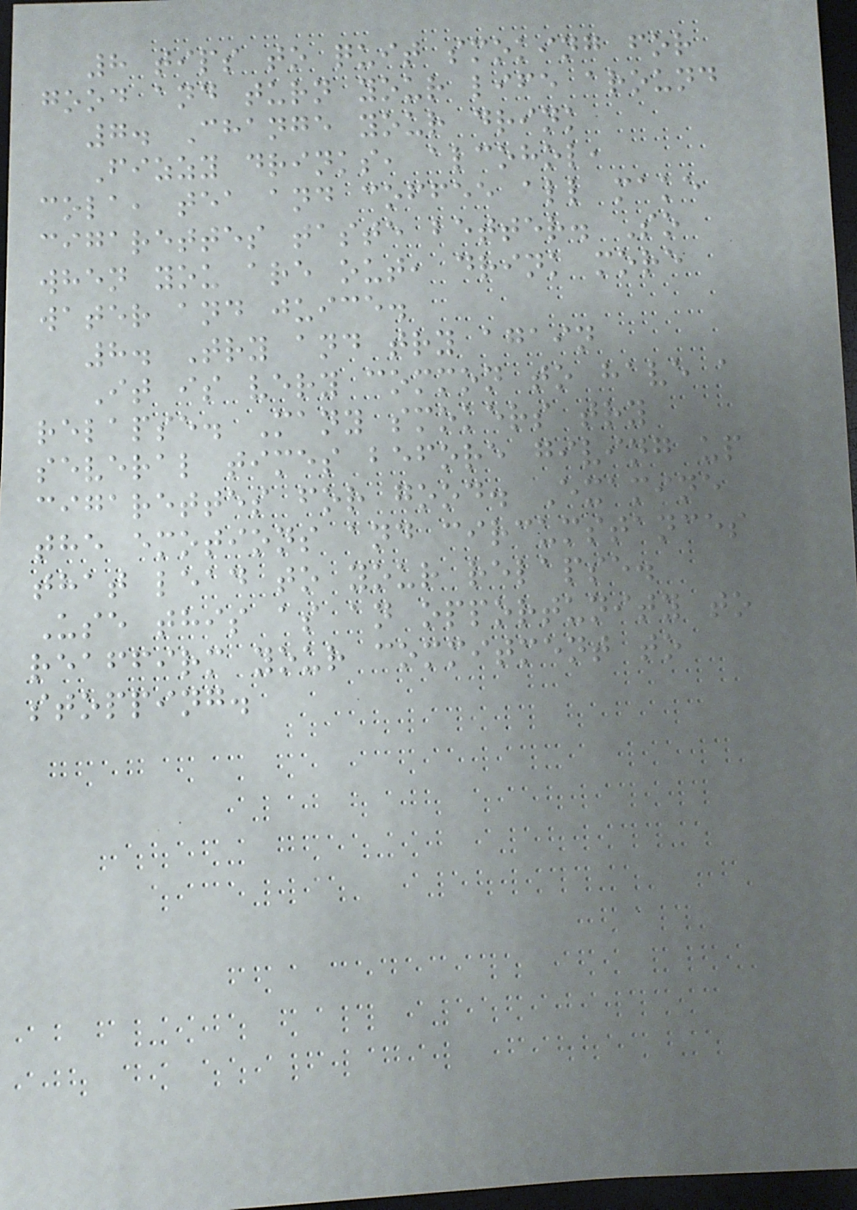8 tips to quit smoking for
good and turn your life around
7. Change your drink
Fizzy drinks, alcohol,
cola, tea and coffee all make
cigarettes taste better. So
when you are out, drink more
water and juice.
8. Try and try again
It is very common to have a
relapse. Many smokers try
several times before giving up
cigarettes for good. Examine
the emotions and circumstances
that lead to your relapse.
Use this as an opportunity to
reaffirm your commitment to
stopping.
